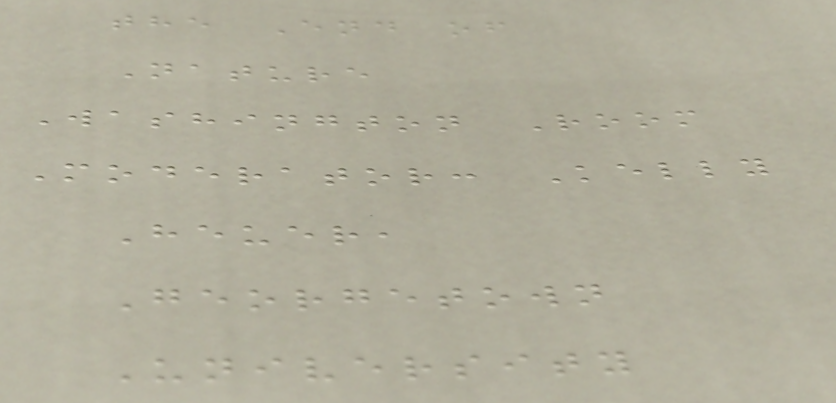the End of
Nature
Washington Room
Moderator: Kelly
Heuer,
Georgetown
University
